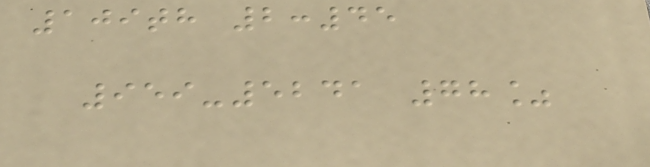109th 2:45
959-5241 78%
